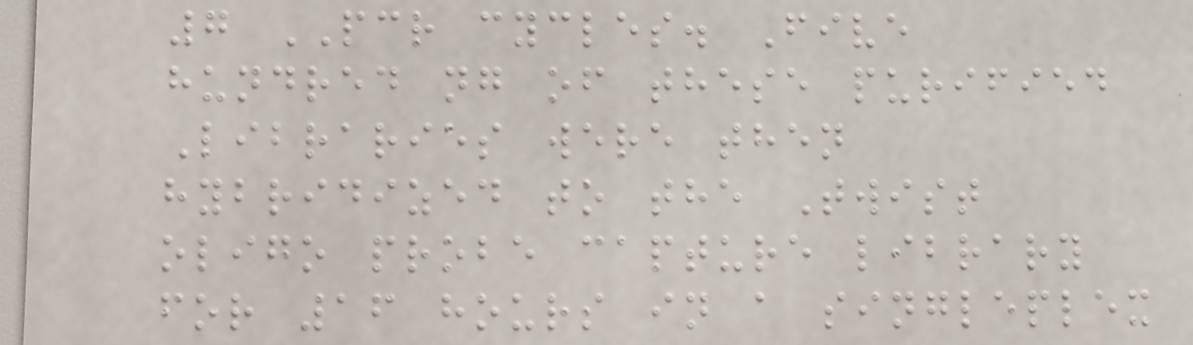7 PCR cycles. Five
hundred ng of these purified
Libraries were then
hybridized to the Twist
oligo probe capture library
for 16 hours in a singleplex
